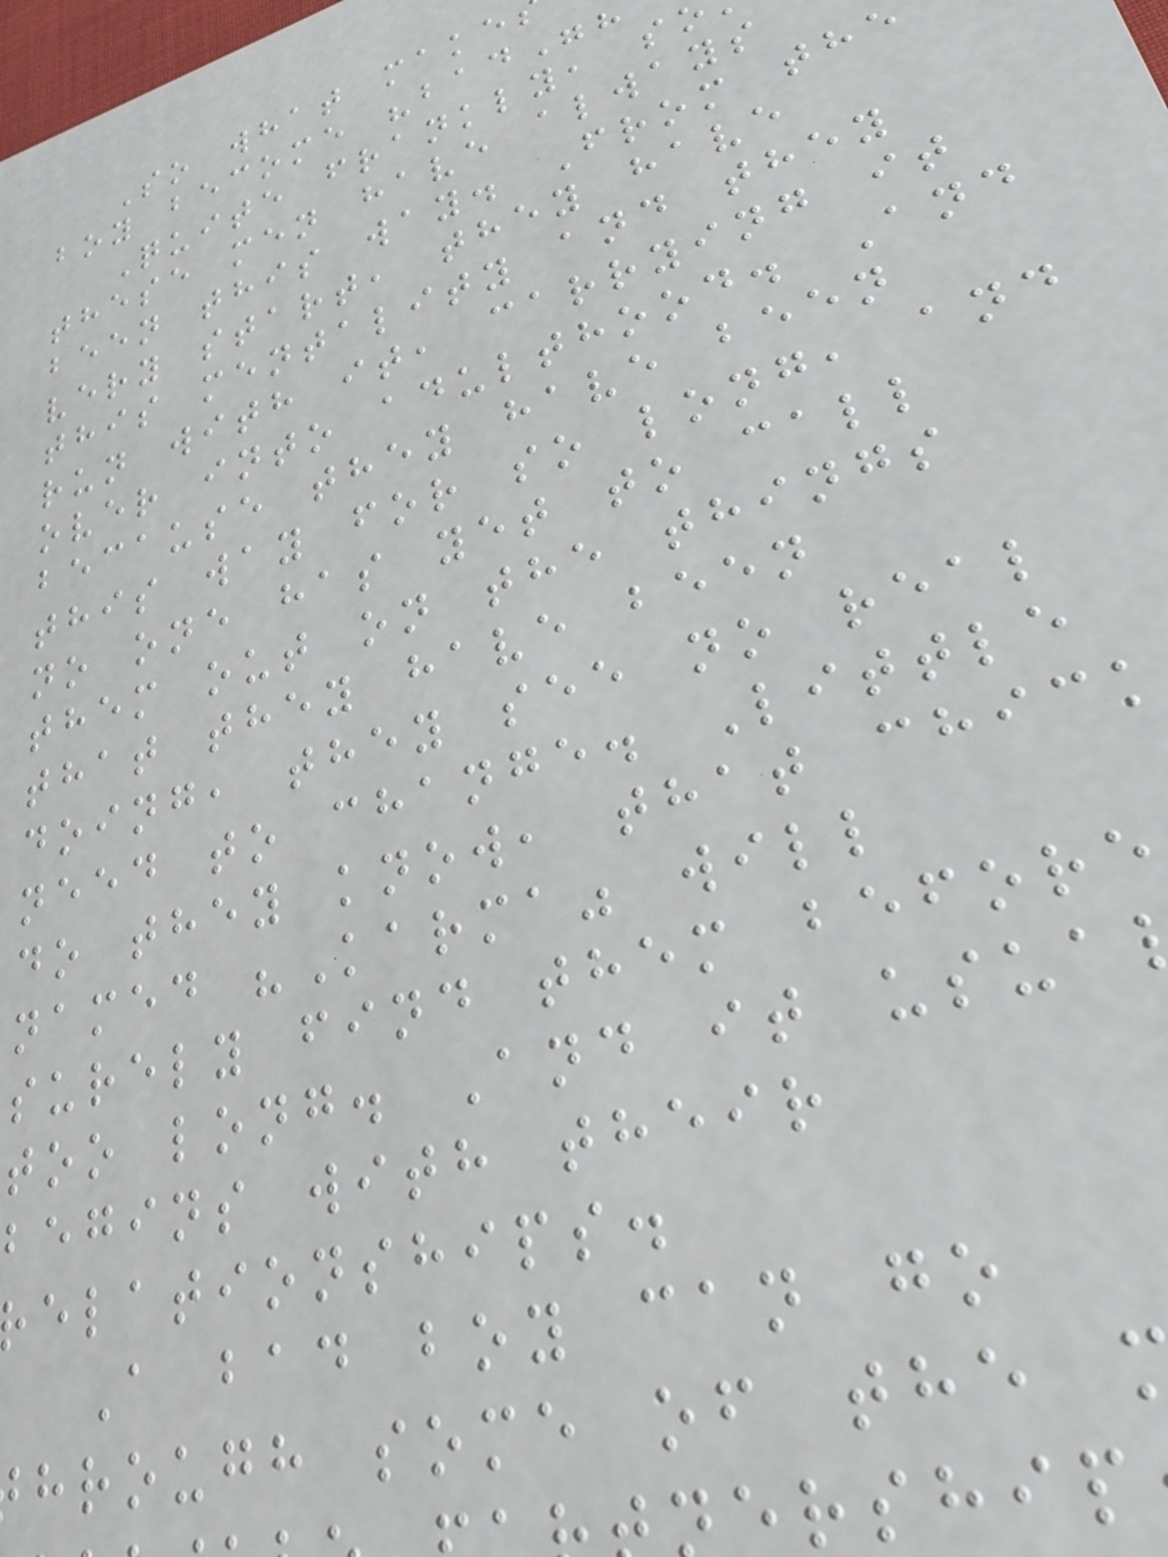So what make
boy become "bad
Quite frankly, s
these men have always
been this way. From the
very start, they have
this mentality and they
run with it, carrying it
over into adulthood. And
because they have been
this way for so long, and
no one has yet to call
them out on the things
that they have been
doing, they see no real
need to change. Little
do they know, that chick
named "Karma" will
surely find them before
too long. And it usua
begins with their
elationships.
A bad boy can go
hrough some of the
